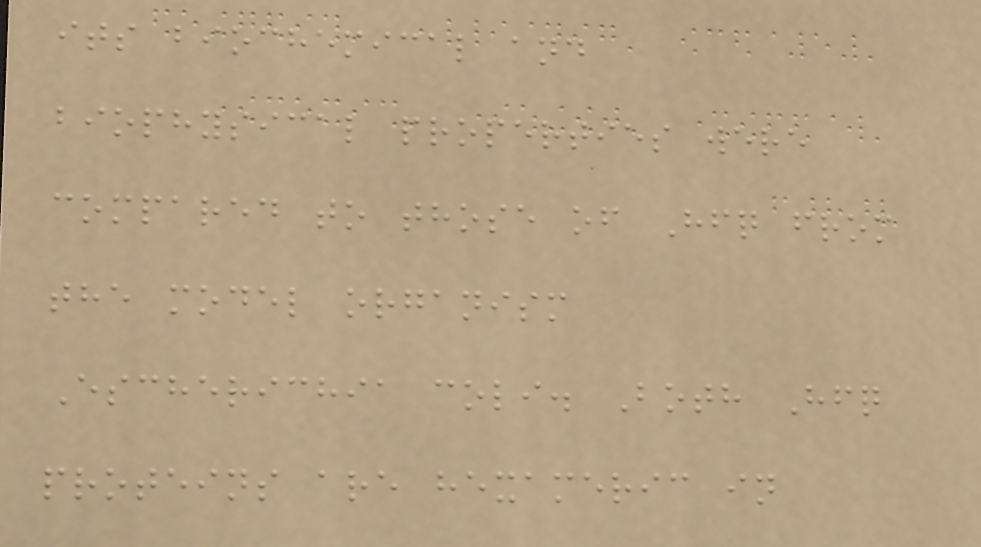its biochemical and
biophysical properties were
compared to those of Hfq from
the model organism
Escherichia coli. Both Hfq
proteins are hexameric in
